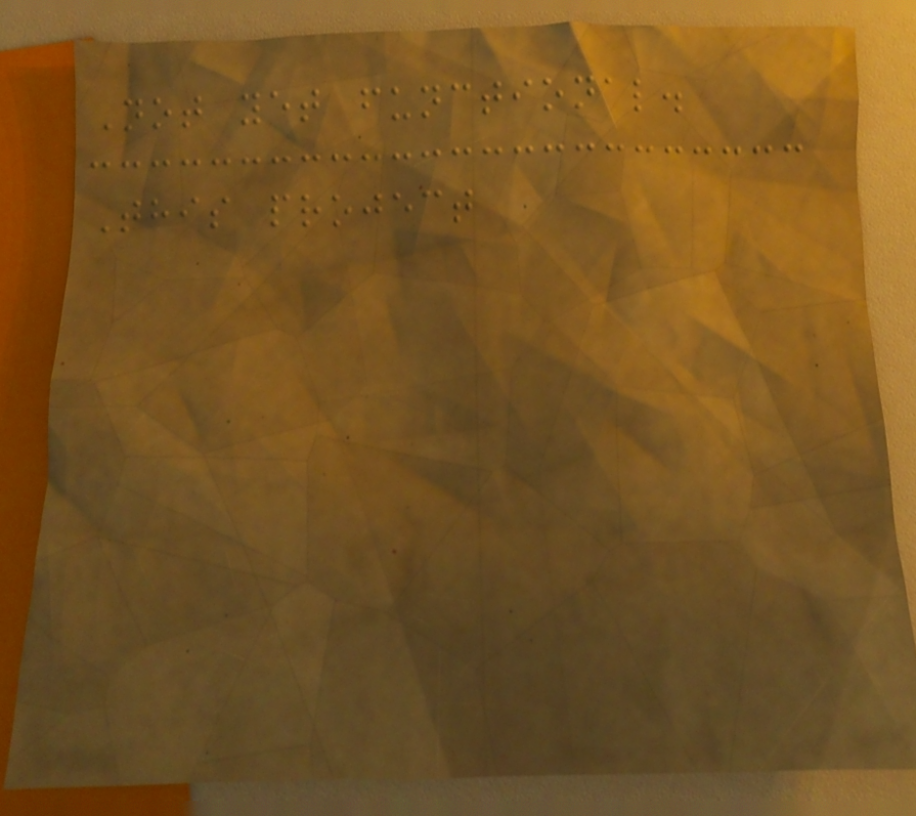Not yet functional.
This project
